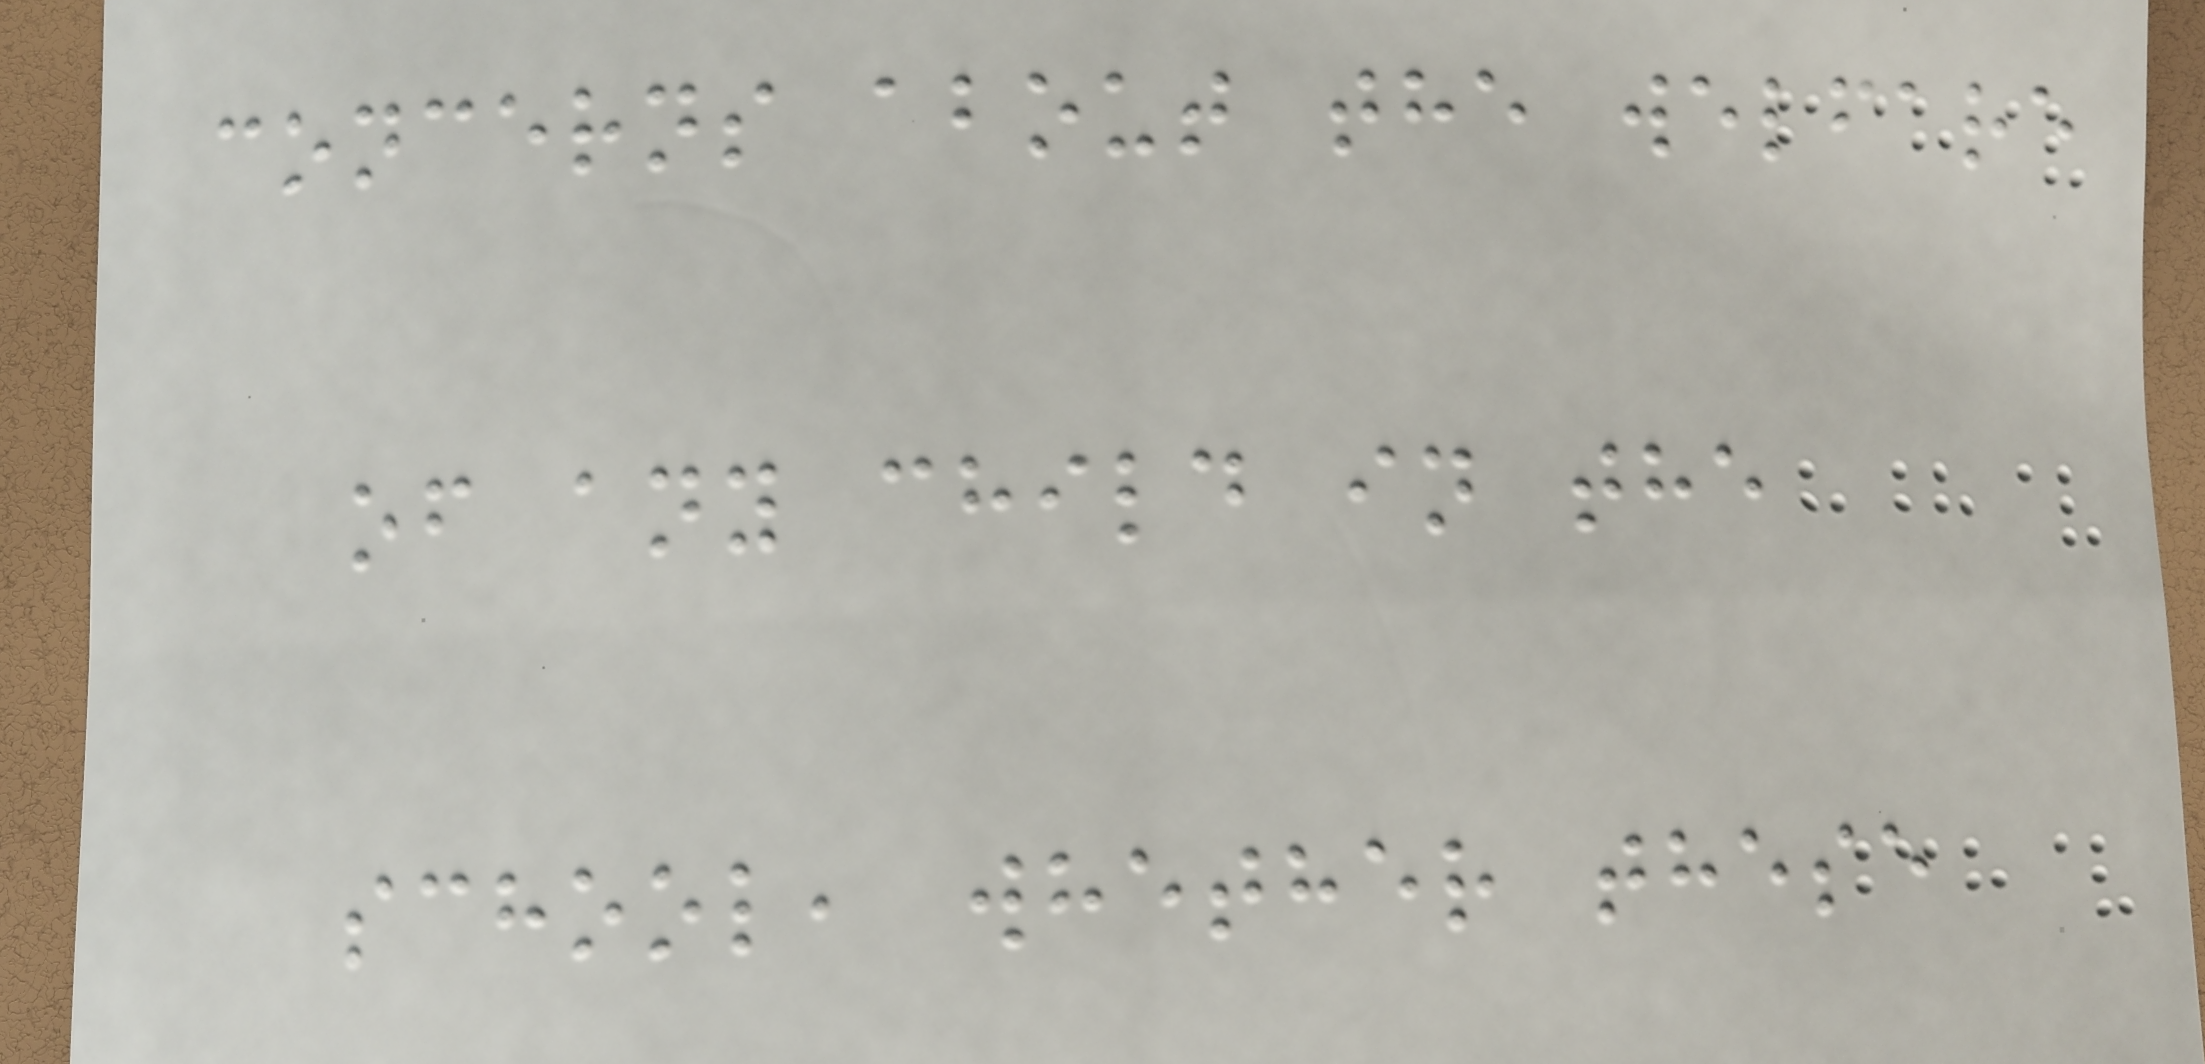concerns about the welfare
of any child in the
school, whether these
